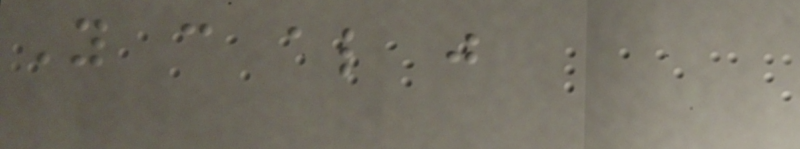You can also just
